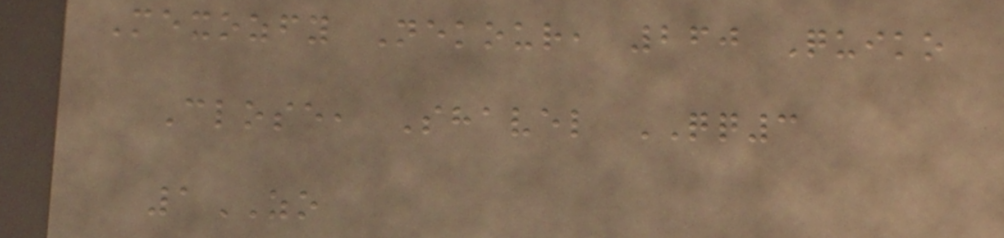Mexozfy Nekour, 260 Quiko
Close, Shavel QQ3
1ZO
